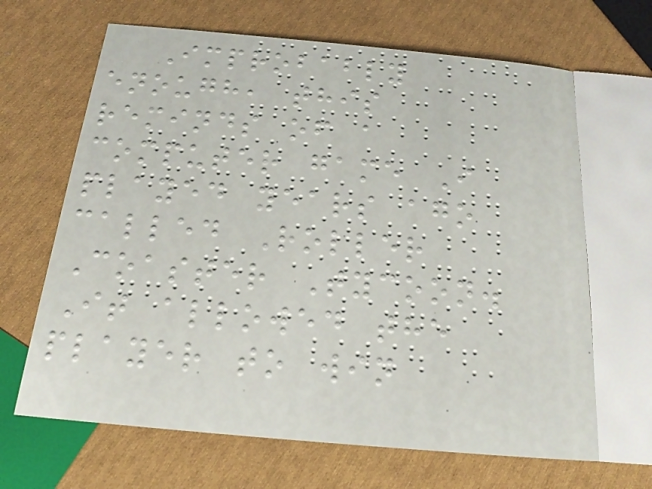Improbably
enough, this
reminds of a
computer game I
played years ago
called Roller
Coaster Tycoon.
It allowed the
player to win
